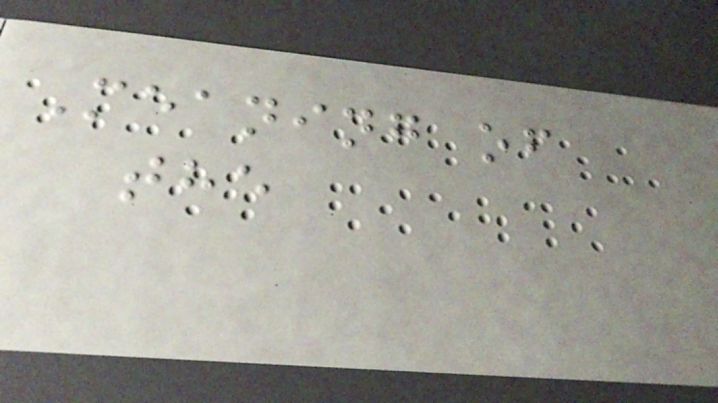Meaning of
the
